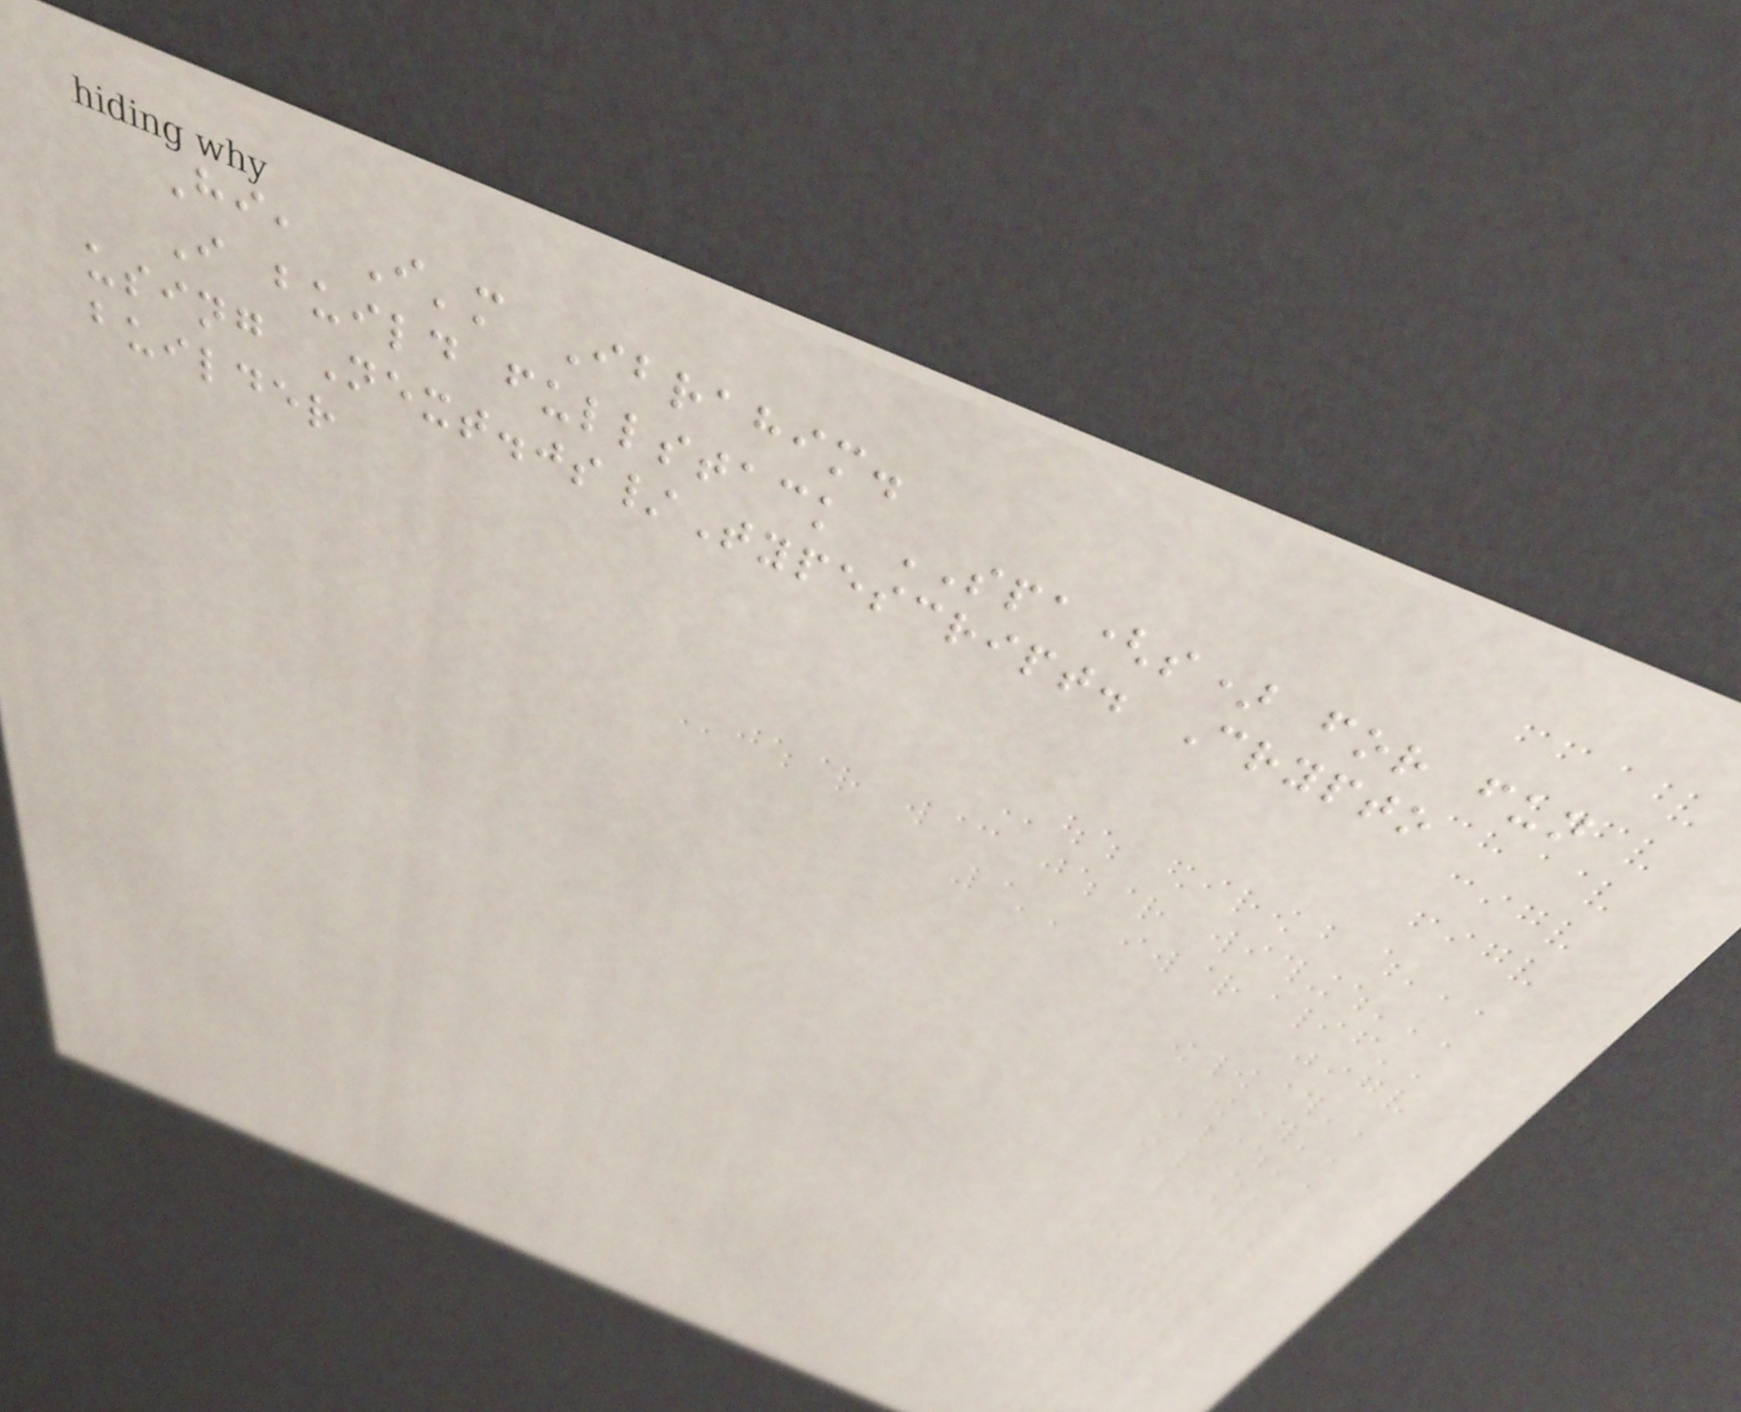Hi, I'm Ibrahim.
I build fullstack SPA(s) for fun
using Next.js/Typescript. Crypto
builder
